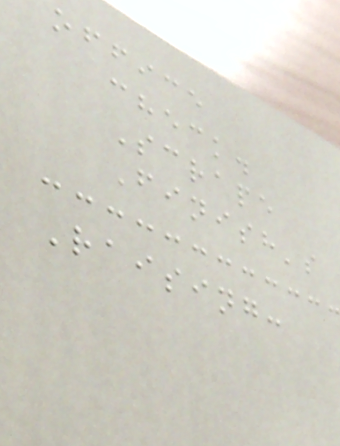office
check.
Scrape
Finish's
Raising:
